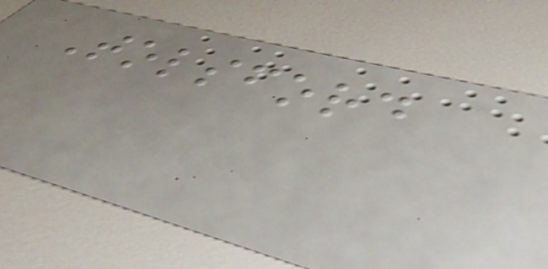Tolsford
